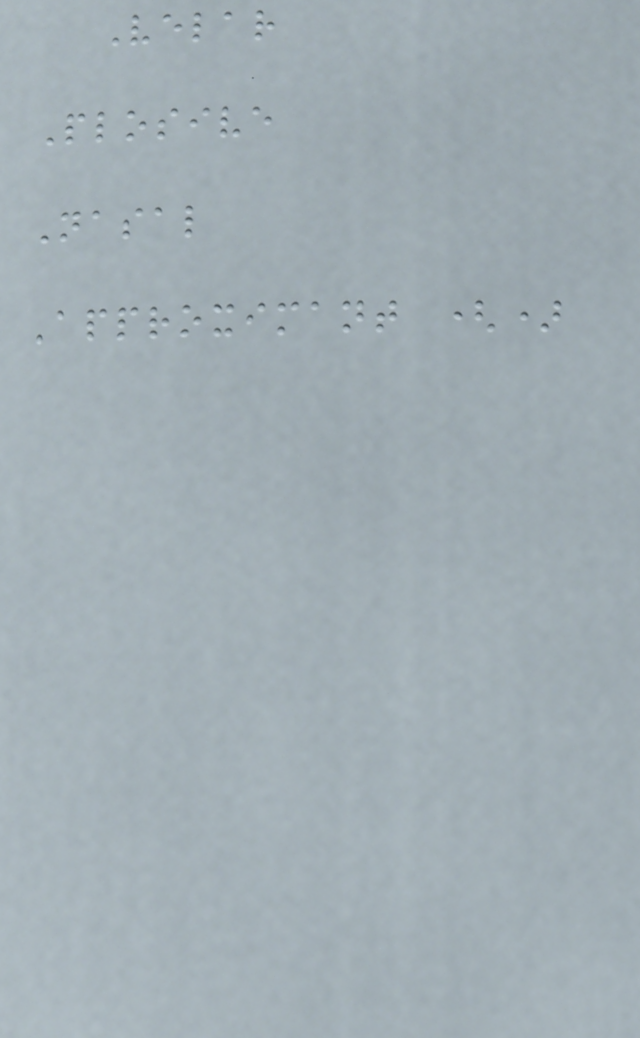Velar
Plosive
Nasal
Approximant ()
